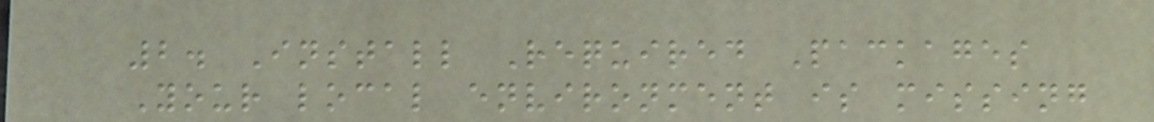2. Install Required Packages
Your local environment is missing
